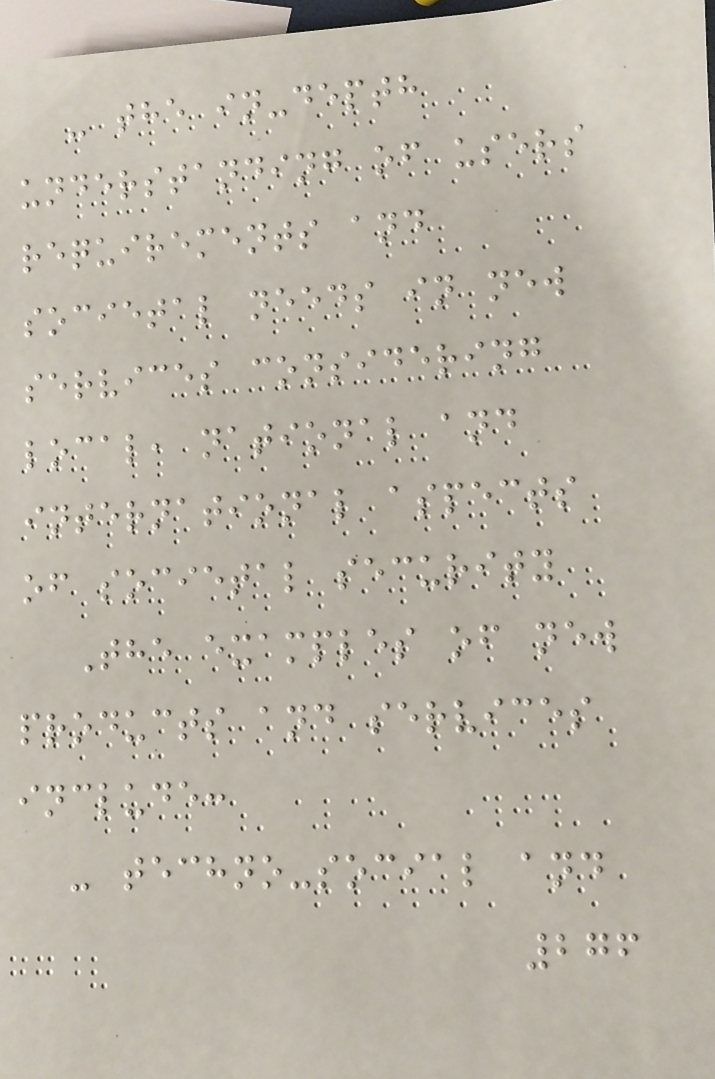- the in-depth
understanding of users
requirements and
societal needs in new
services considering
local, national and
international aspects
of societal security
The examples of new
products and services
include:
- techno-social and
276
